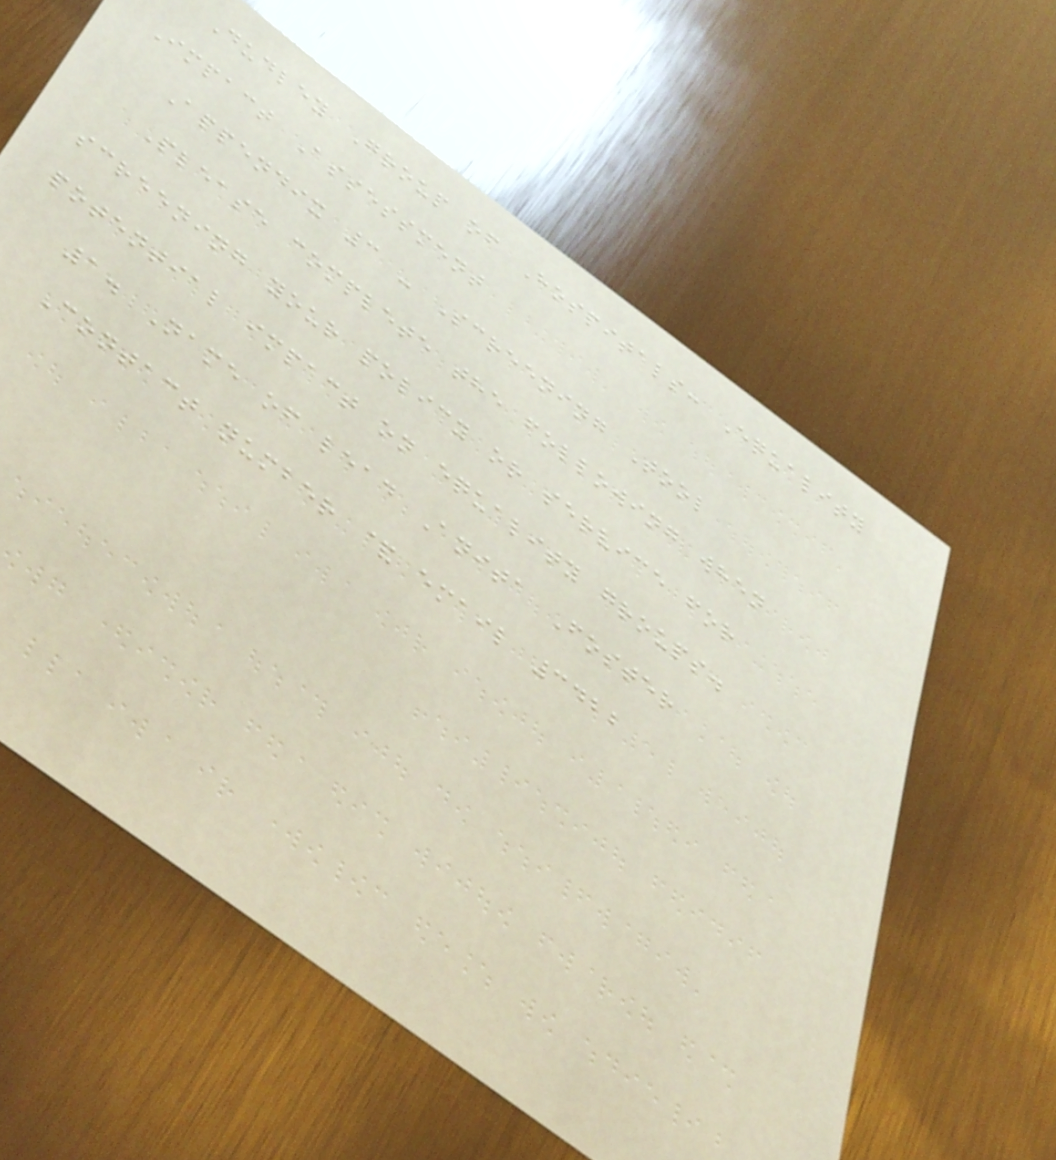Dudley Group of Hospitals: Equality
Impact Assessment
Appendix 3 - Screening Tool
Please complete the following when
screening your policy or service for
potential impact on equality groups.
1. Name of lead Anita Foster
Contact number & email 3422
